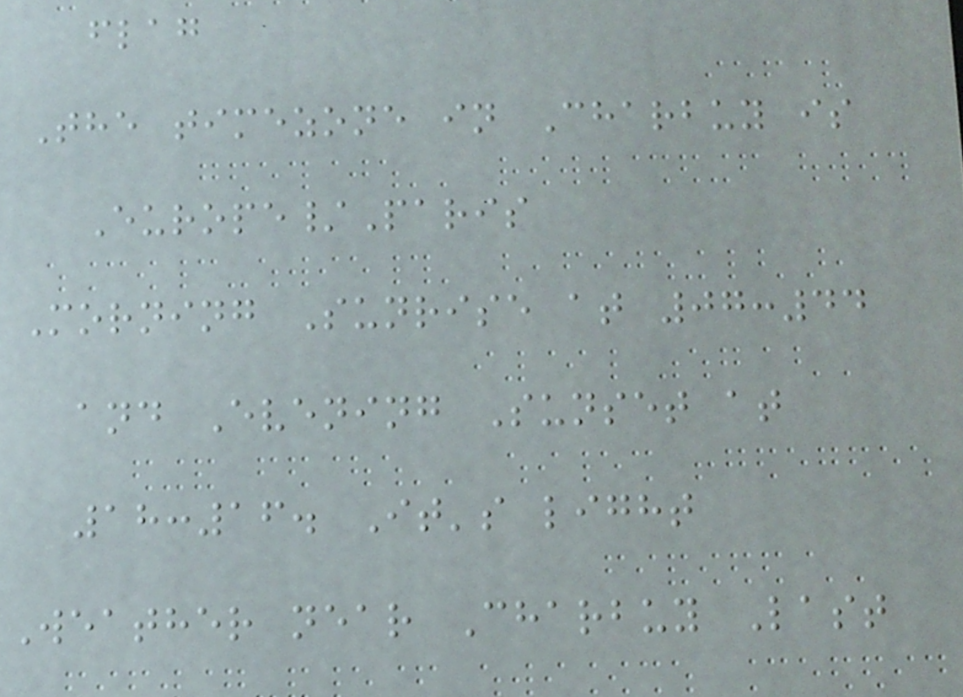flag
The timezone in Charbuy is
Europe/Paris
Morning Sunrise at 07:44
and Evening Sunset at
18:16. It's light
Weather near Charbuy Last
